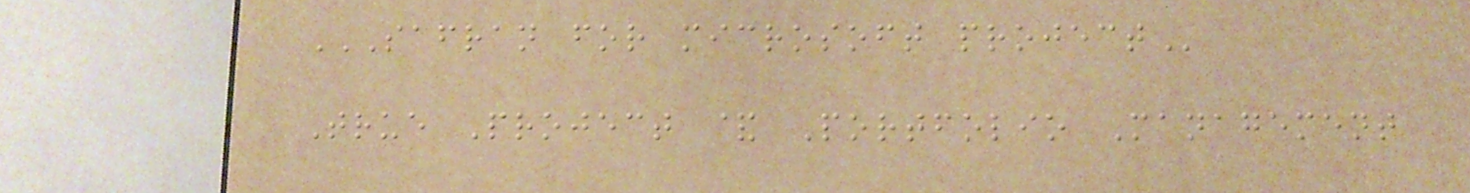SAFRAN FOR MICROSOFT PROJECT
True Project & Portfolio Management
